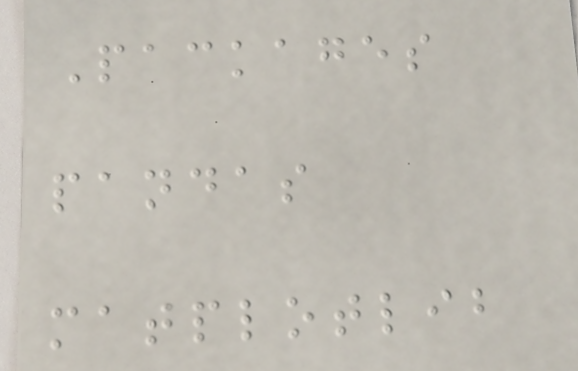Packages
pandas
matplotlib
